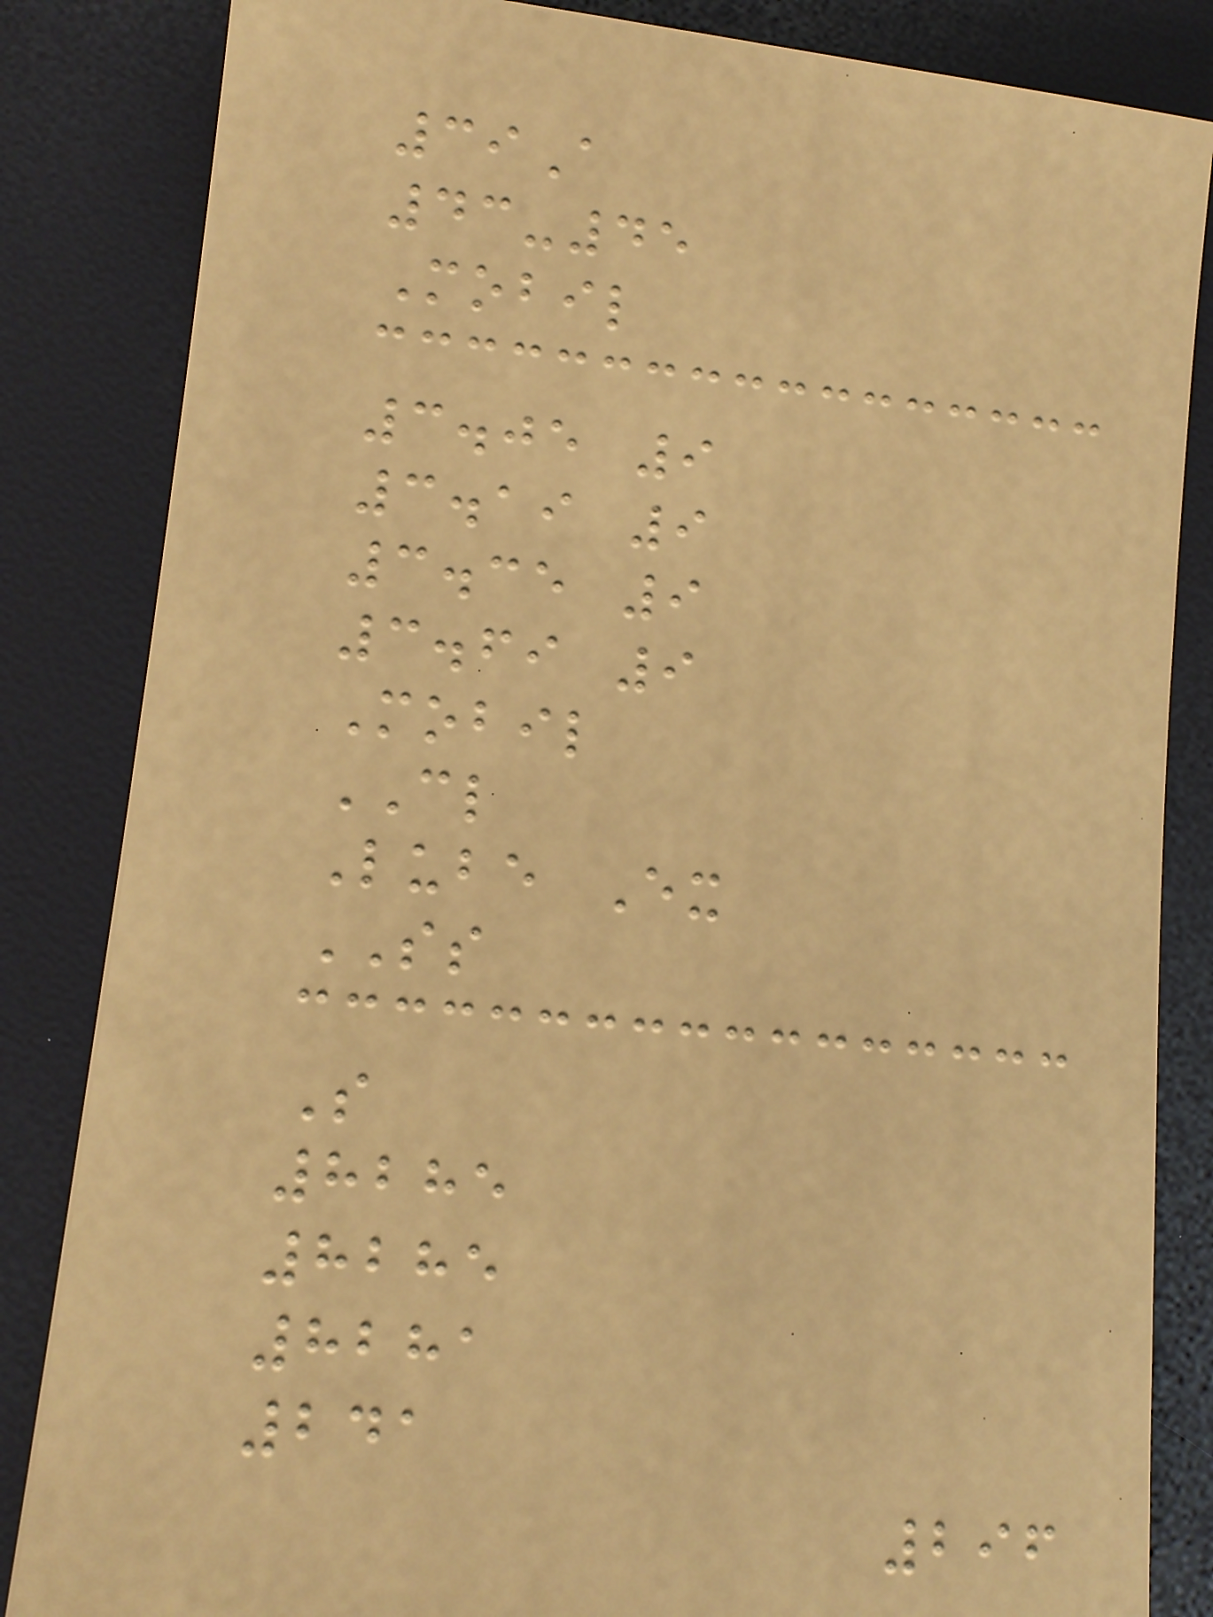39A
43-45
Mobil
3.05 9
3.19 9
3.35 9
3.69 9
Mobil
CL
Lube Ex
SS
S
8285
8285
8281
241
296
